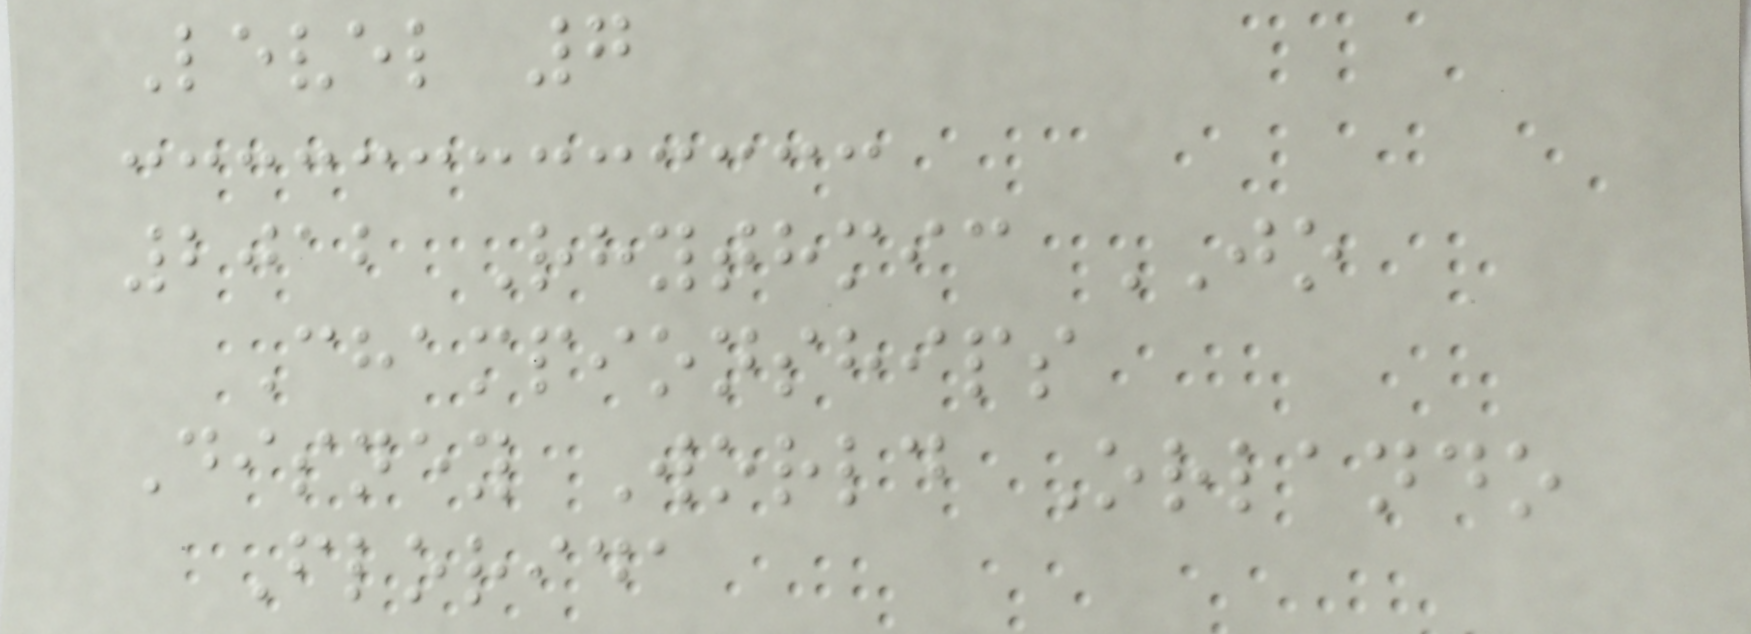Level 7
2012 Rhythmic JO
Championships
Disney World Orlando
Florida
